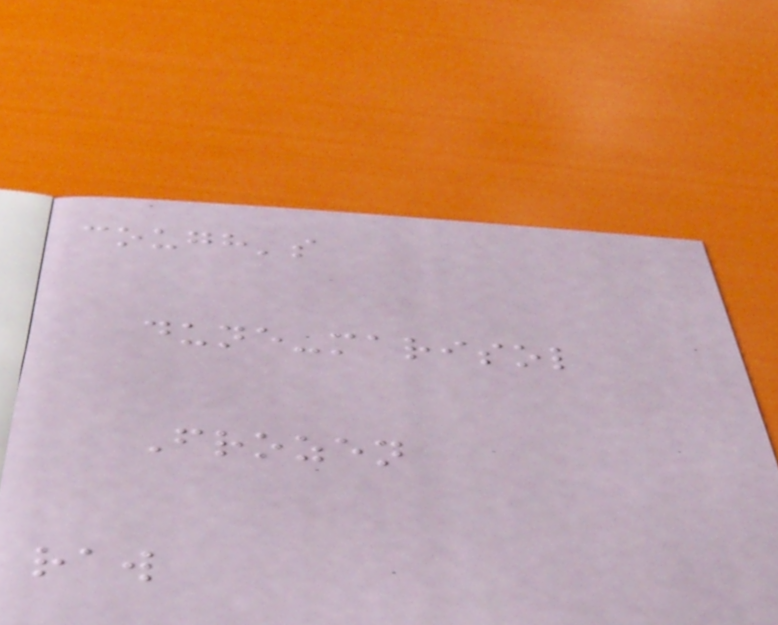cough's
dune-marisol
Frozen
raw
